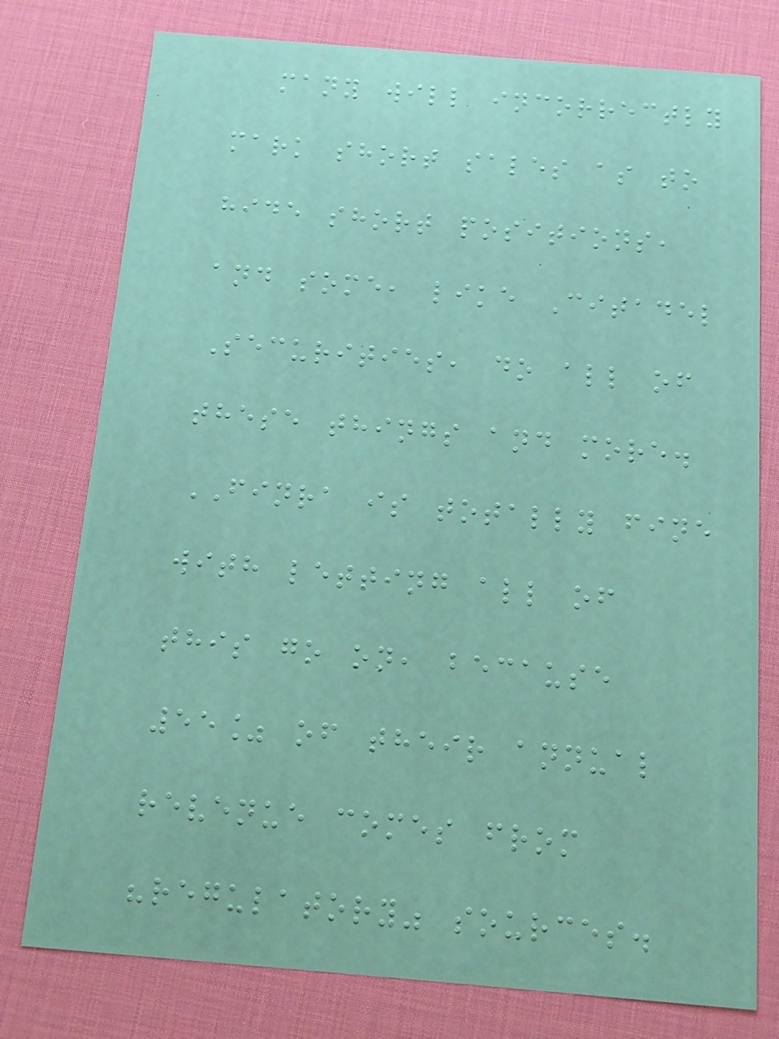many will incorrectly
mark short sales as to
hide short positions,
and some, like Citadel
Securities, do all of
these things and more.
FINRA is totally fine
with letting all of
this go on, because
55% of their annual
revenue comes from
"regulatory" sources.
